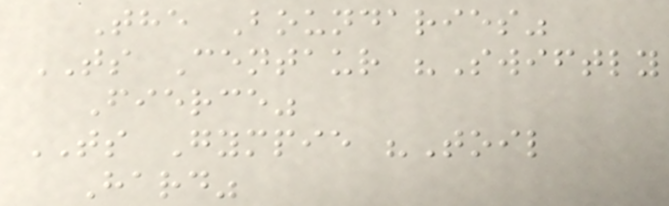The Boundaries"
TS Centaur "Swiftly
Fierce"
TS Gympie "Toil
Hard"
